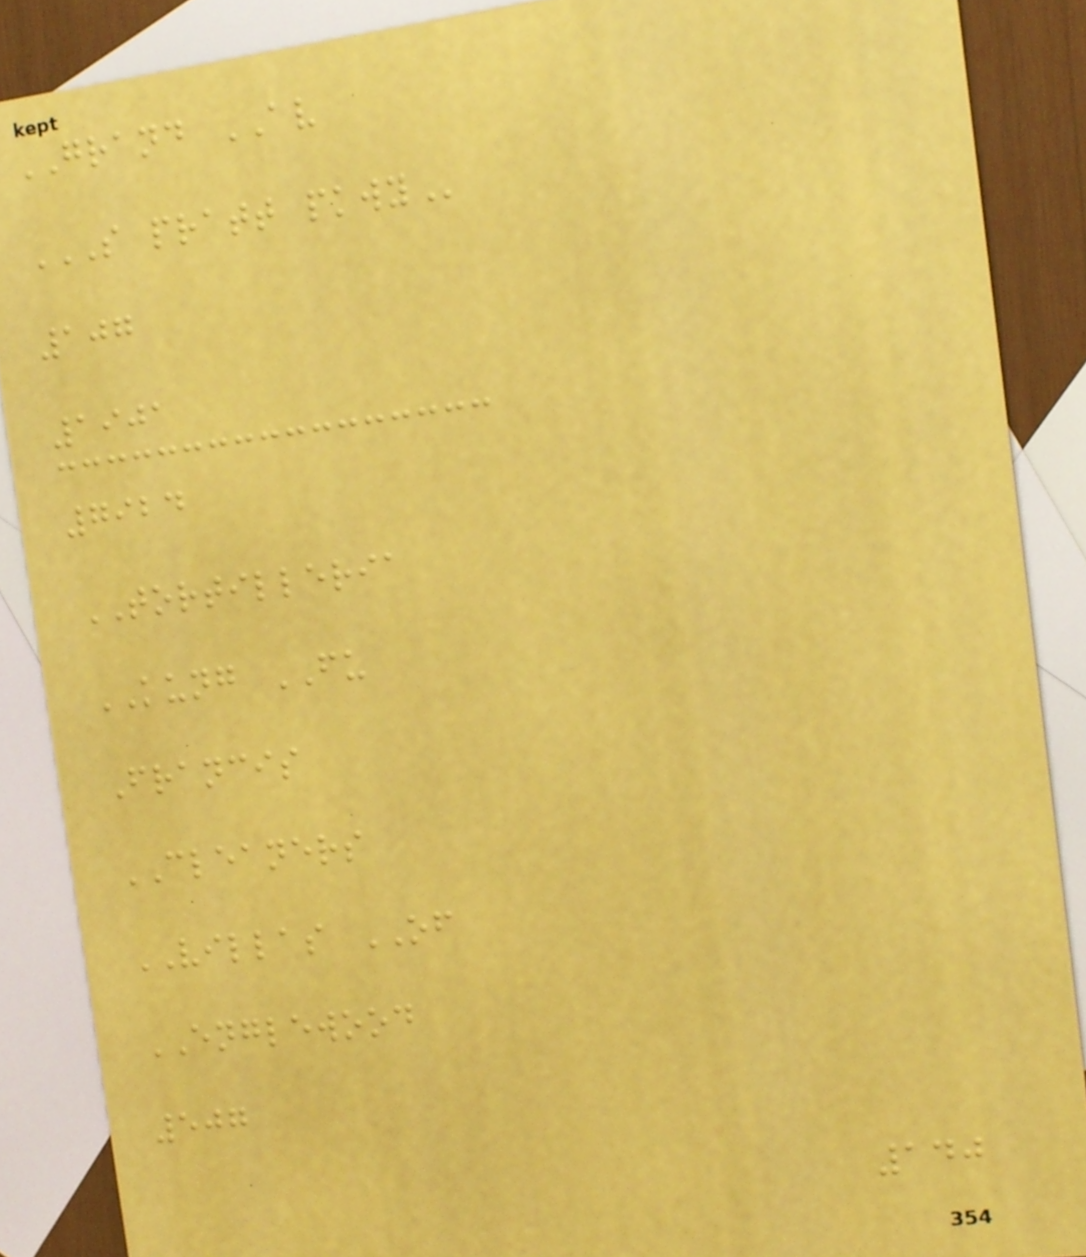GRAND AV
S PRATT PKWY
107
1901
7924
TORTILLERIA
KUNG FU
Francis
CLEANERS
VILLAS OF
ENGLEWOOD
507
140
